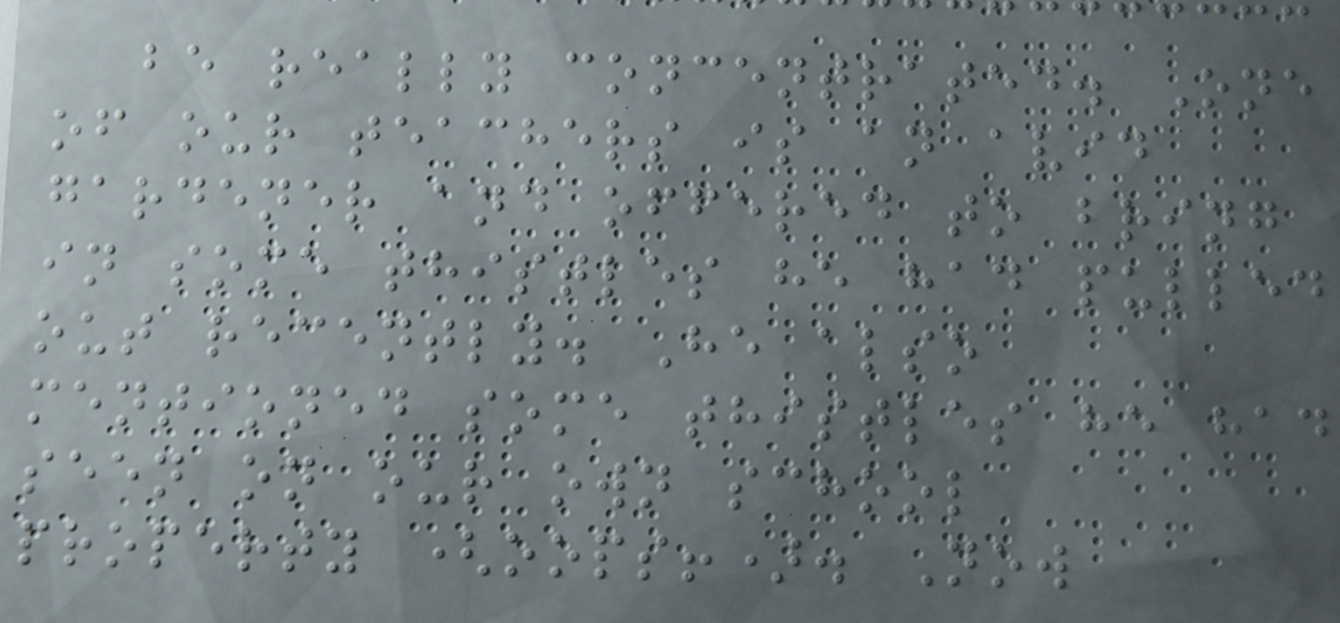be really concentrated. One
of our teachers is an avid
gardener and offered to bring
in some thistles he had pulled
out recently. He also
mentioned some thistles he had
seen on our own school
property (oops!). Now
